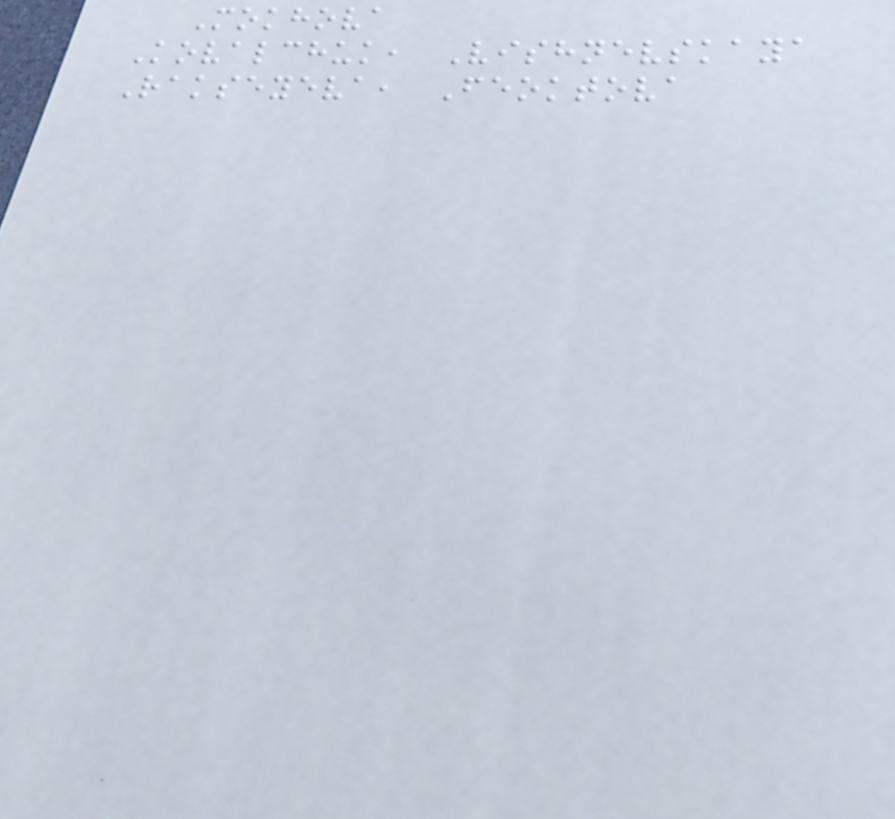Mokhova
Kovalchuk, Vishnevskaya
Rakseyeva, Feoktova
